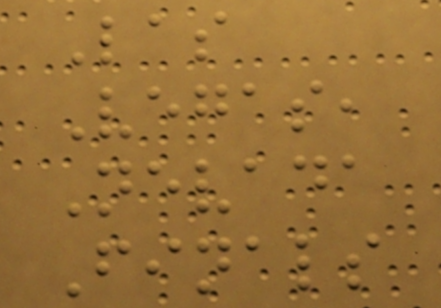Las
Vegas,
Nevada
Finals
